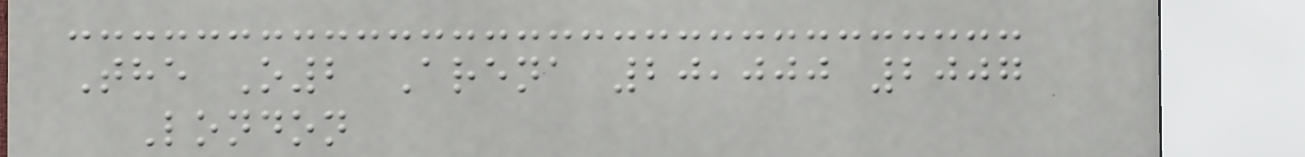The O2 Arena 20,000 2007
London
